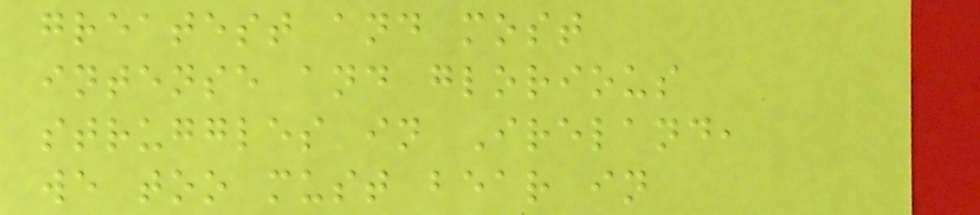greatest and most
intense and glorious
struggles in Ireland,
we too must bear in
